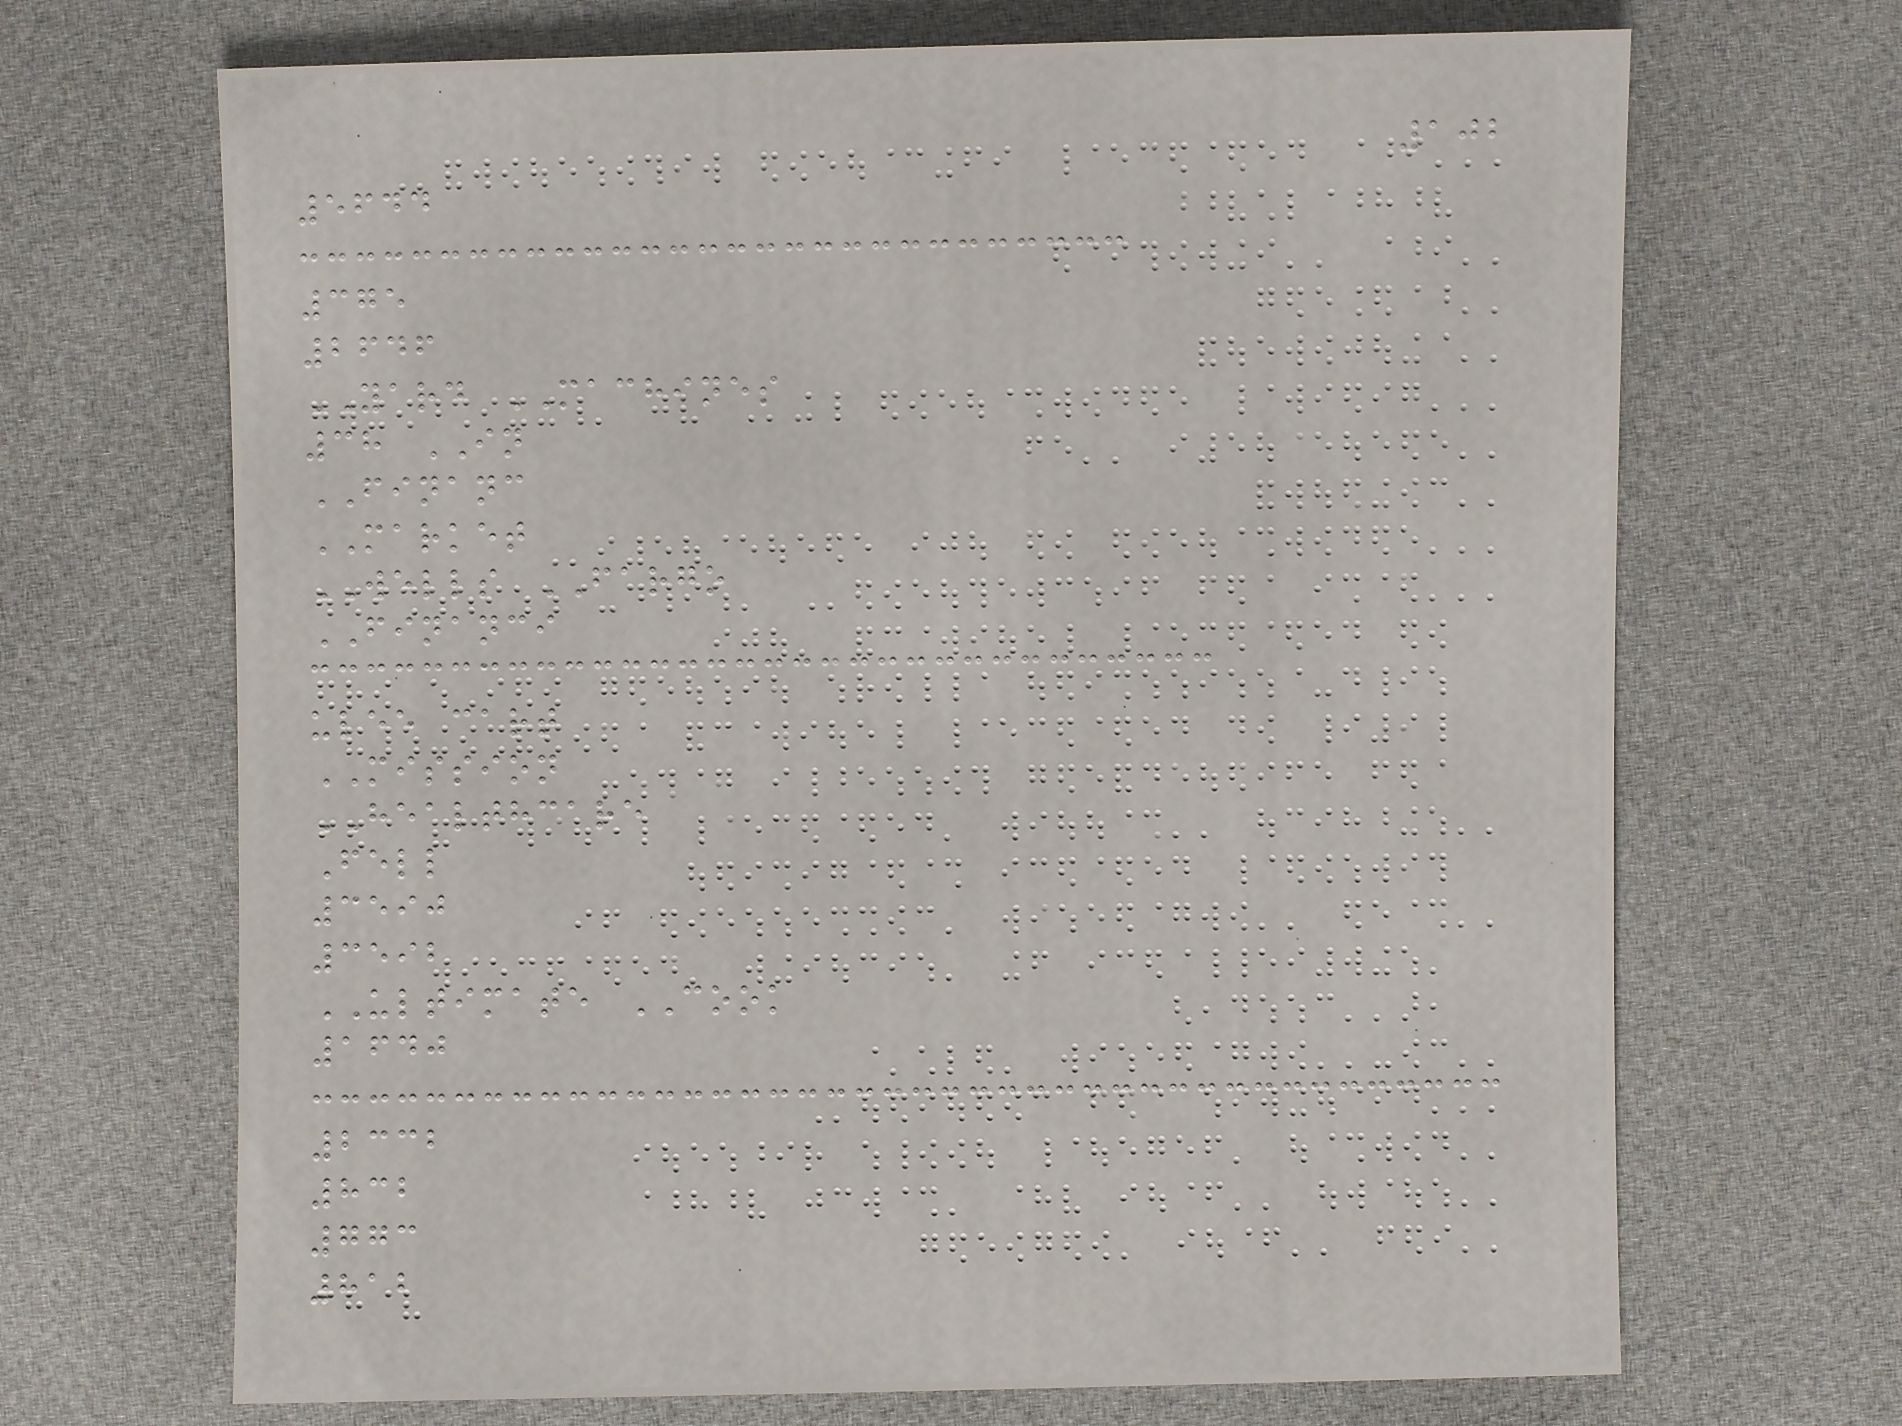102
5644
375
2646
YARD MACHINES
38 IN
FINANC
MARKET
WELLS FARGO
FINANCI
ulee cart
MISSION
HEALTHCARE
Fell
3590
3592
ULTIMATE COOK
1640
2332
832
773
812
